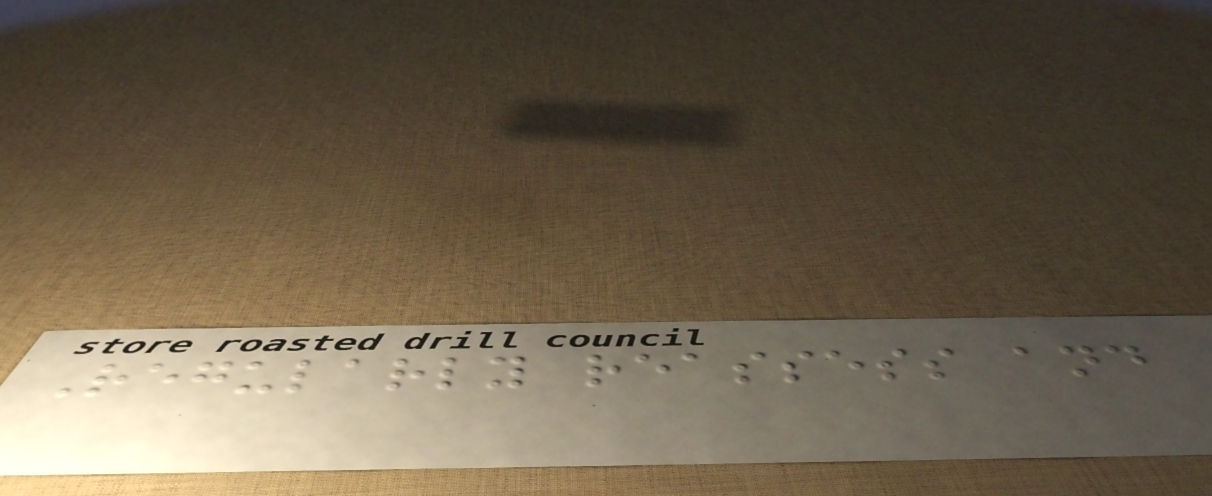Regularly reassess and
